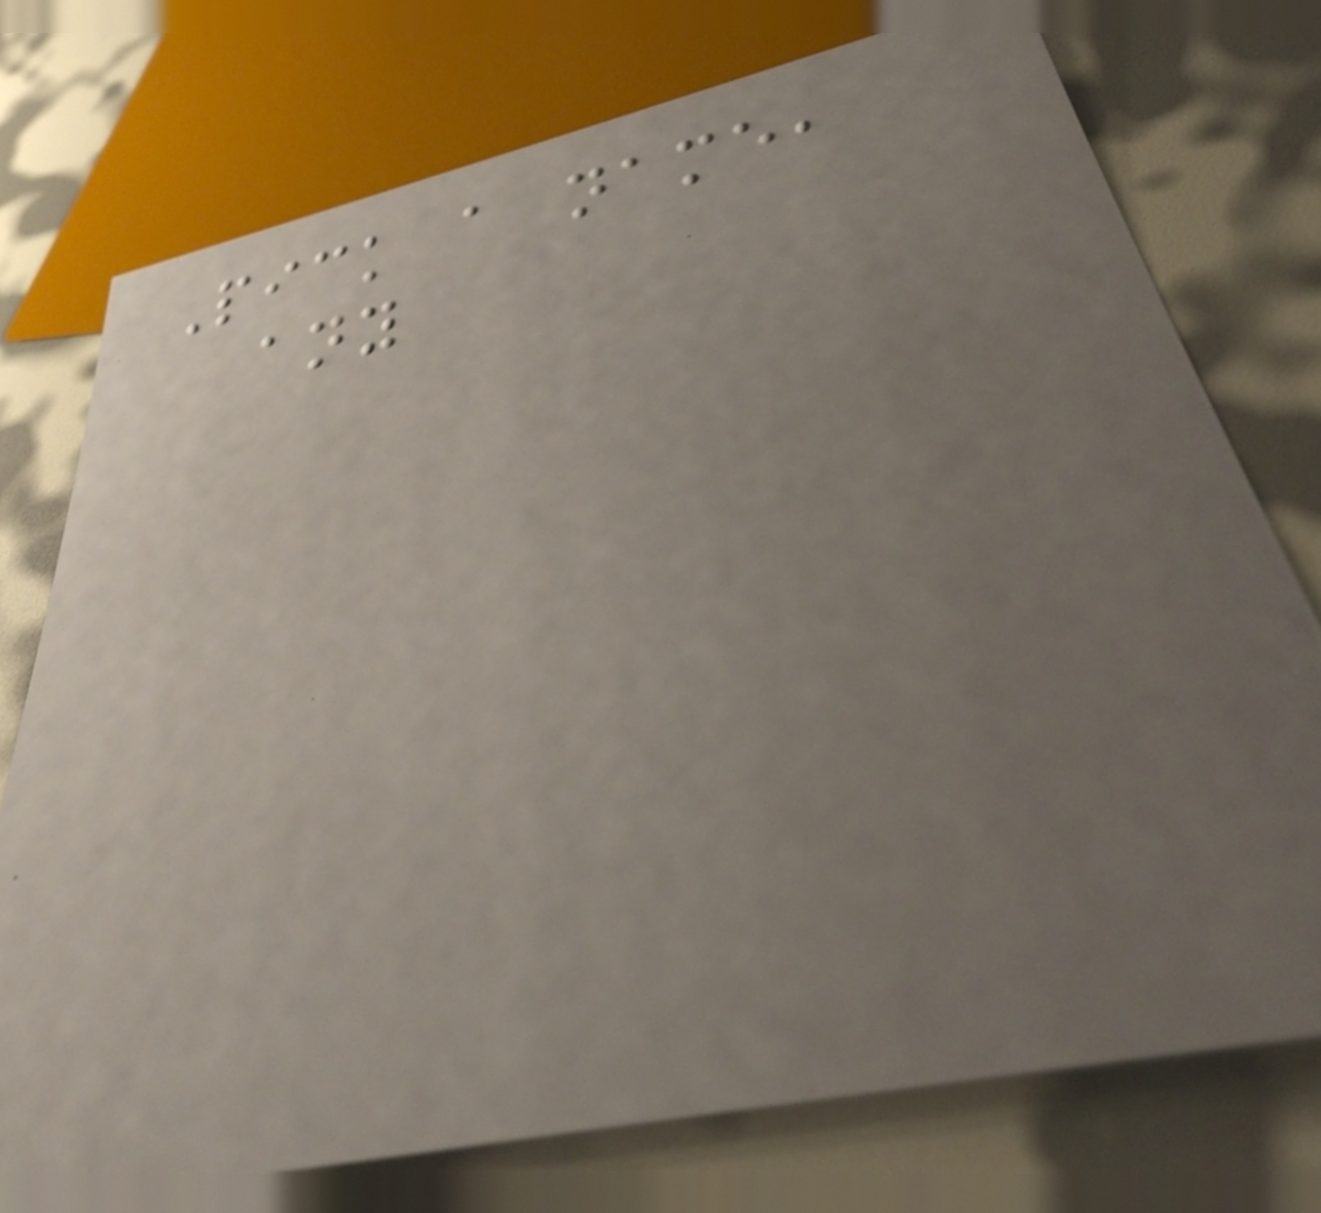Pick a name,
any
